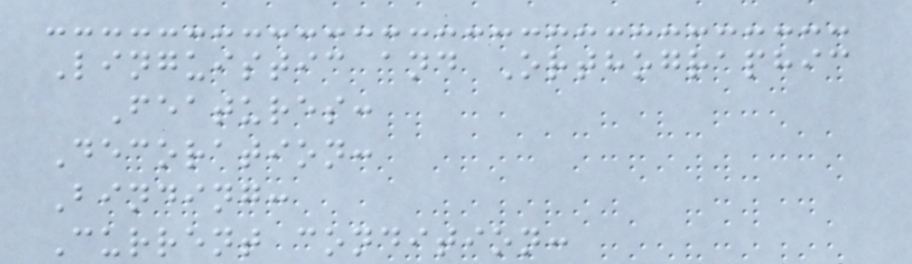Linguistic and Orthographic
Features:
Decoration:
Binding:
Current condition:
